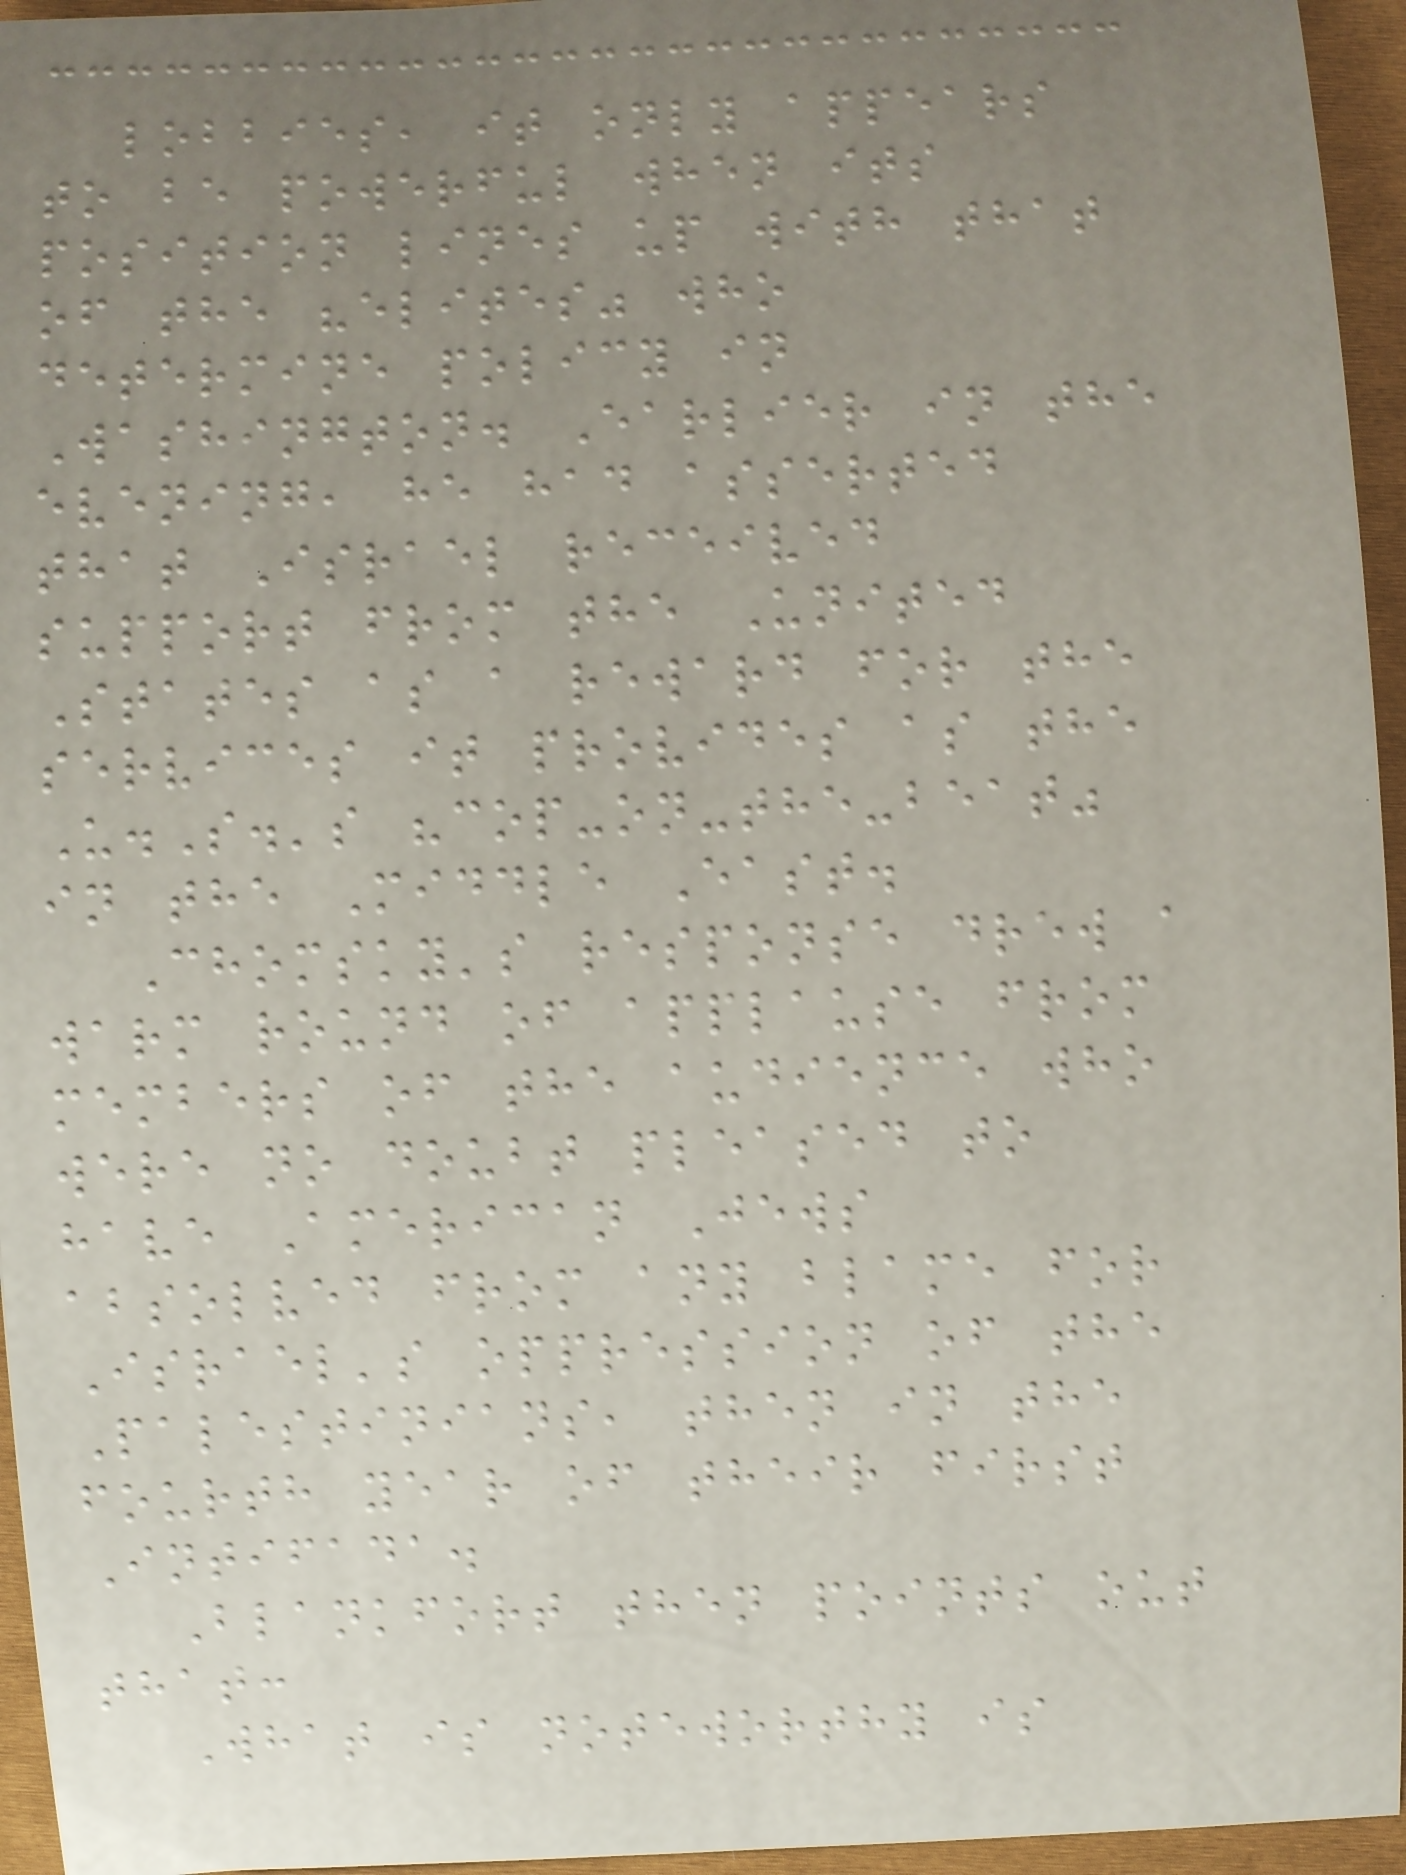lobbies, it only appears
to be powerful when its
position lines up with that
of the "elites" who
determine policy in
Washington. Earlier in the
evening, he had asserted
that Israel received
support from the United
States as a reward for the
services it provides as the
U.S.'s "cop-on-the-beat"
in the Middle East.
Chomsky's response drew a
warm round of applause from
members of the audience who
were no doubt pleased to
have American Jews
absolved from any blame for
Israel's oppression of the
Palestinians, then in the
fourth year of their first
Intifada.
Blankfort then points out
that:
What is noteworthy is
